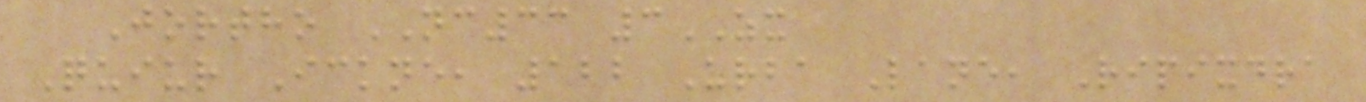Jortho NC33 3ZX
Quiur Ickne, 122 Urba Lane, Ripixdra
